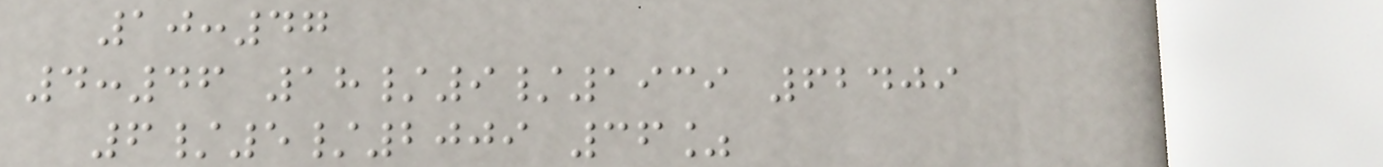10:47
4:46 18/9/1939 62409
6/5/2009 36%
